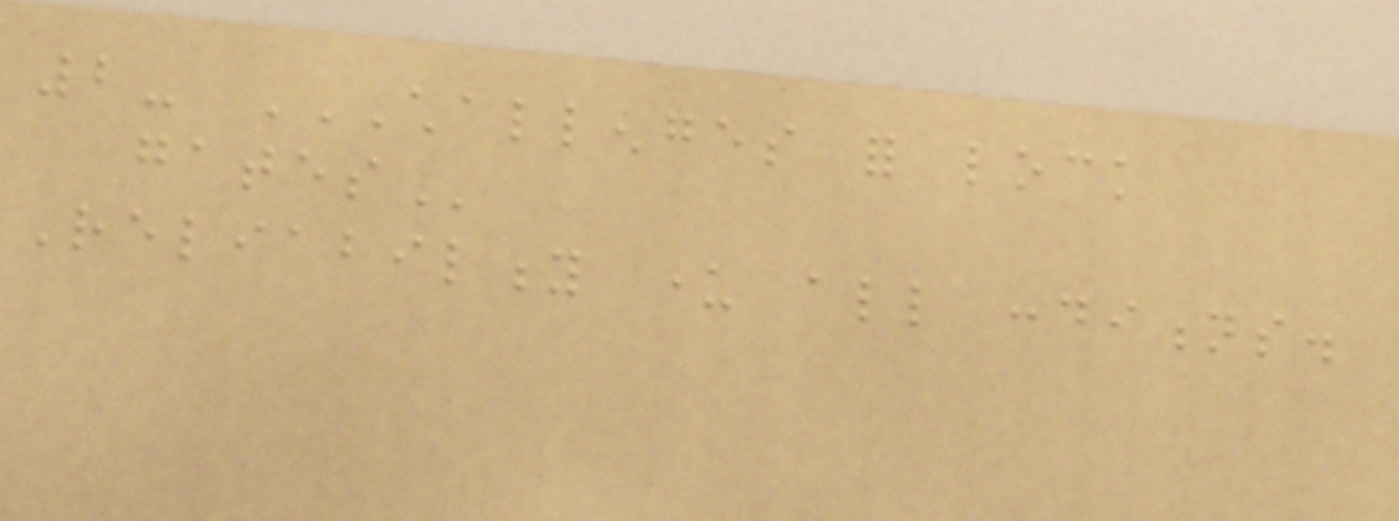2- CHALLENGES FOR LOCK
GATES
Reliability under all conditions.
